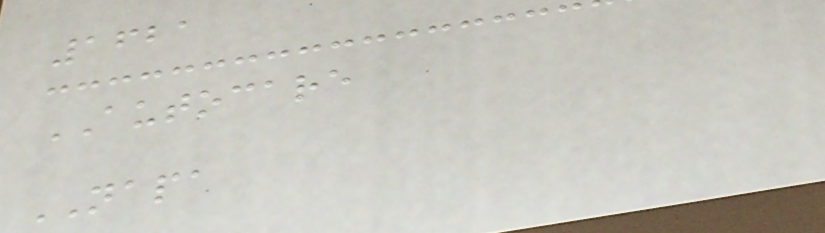1621
AUTOCARE
NAPA
